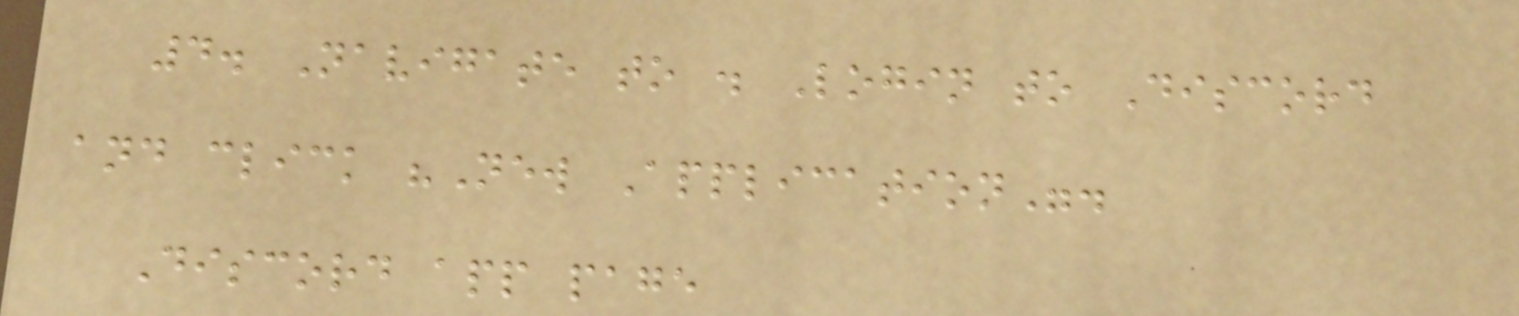4. Navigate to . Login to Discord
and click "New Application".
Discord app page
